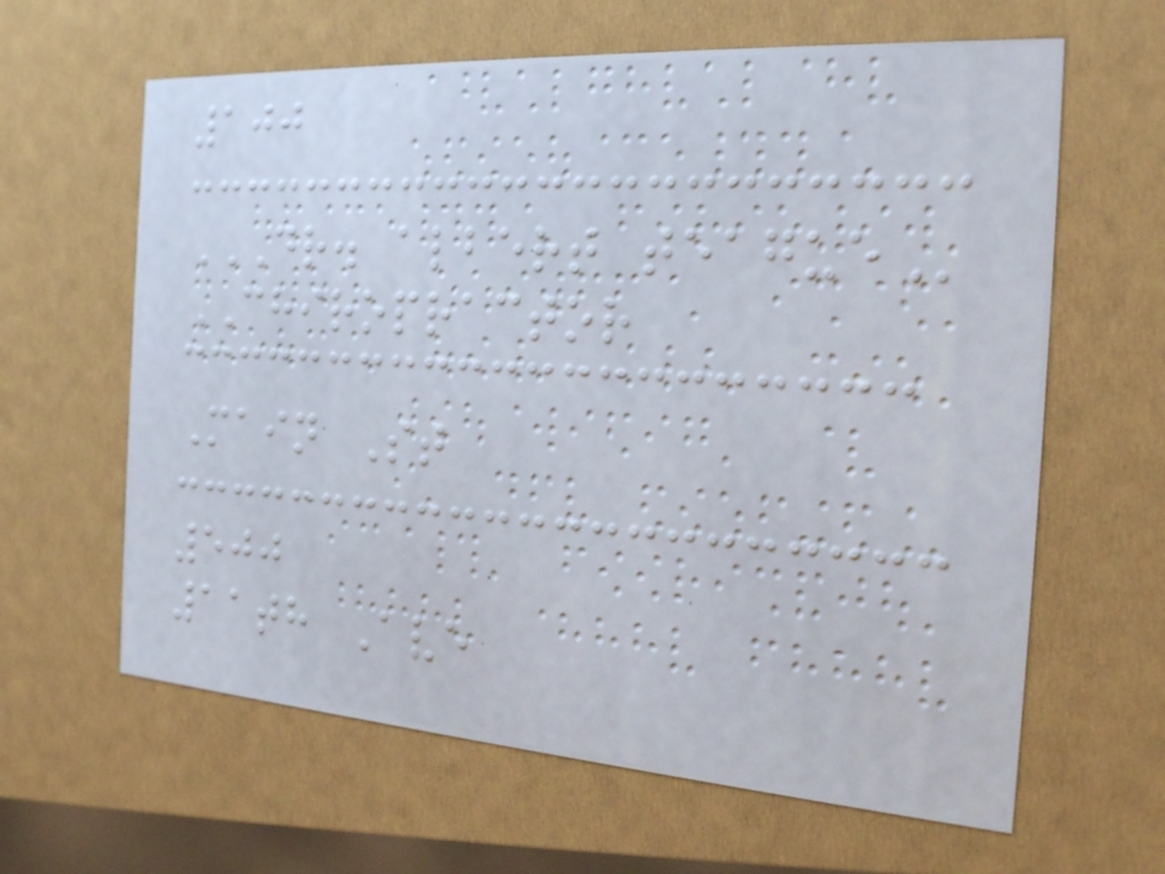100
DR. ALBERT TEAGUE
CHIROPRACTOR
Main St
500
11th Ave
